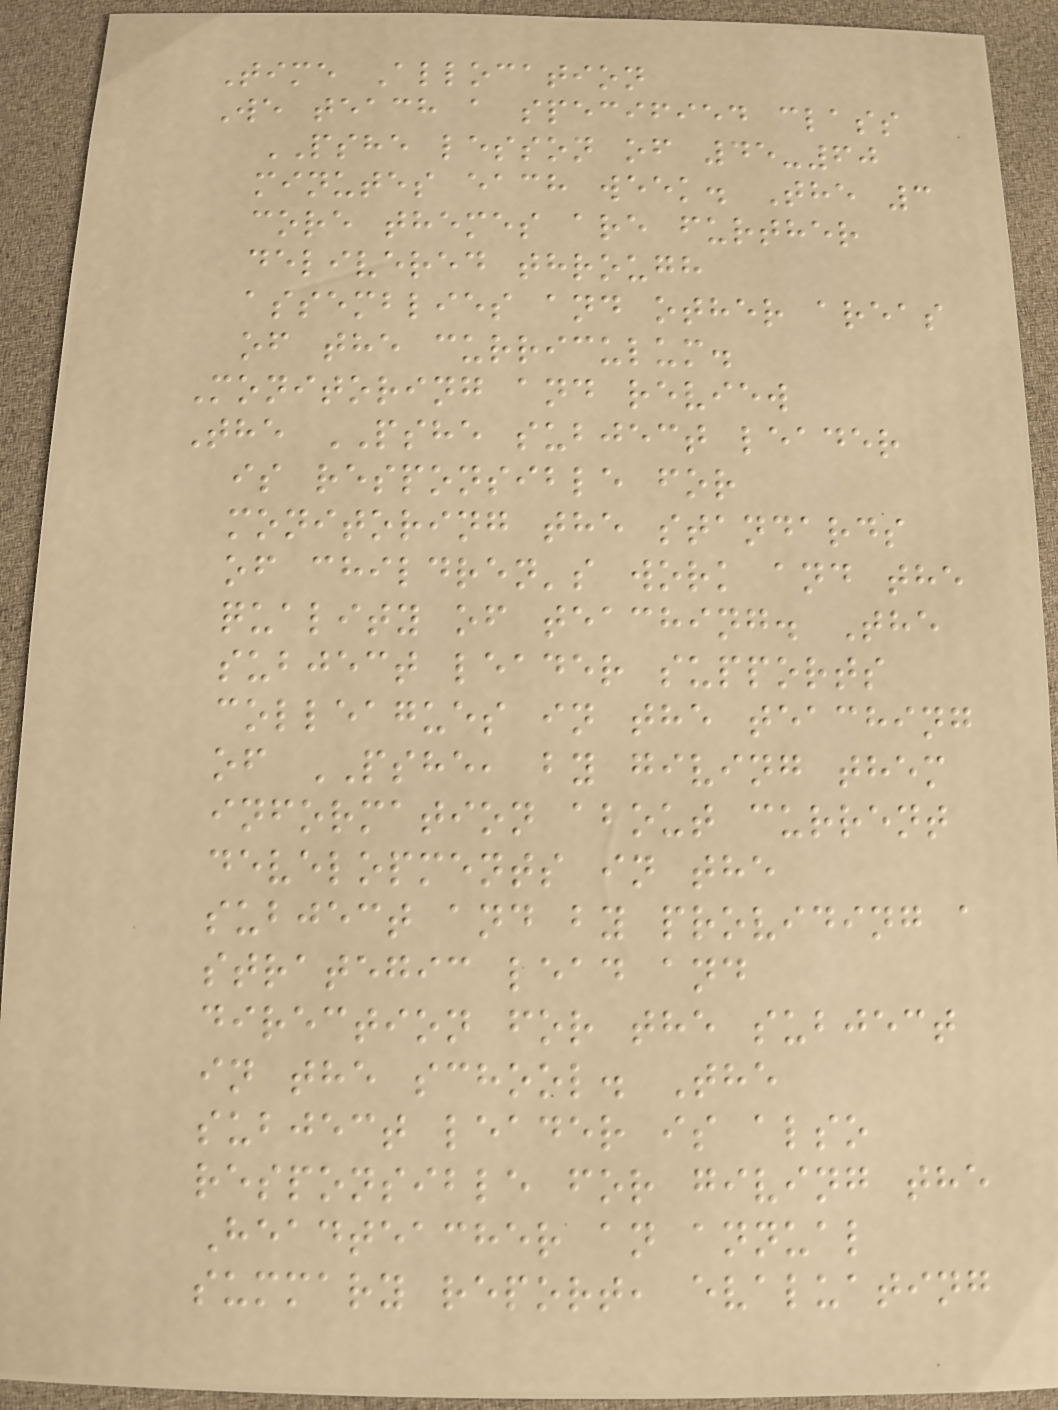Time Allocation
We teach a specified class
PSHE lesson of 45-60
minutes each week. The 3
core themes are further
delivered through
assemblies and other areas
of the curriculum.
Monitoring and review
The PSHE subject leader
is responsible for
monitoring the standards
of children's work and the
quality of teaching. The
subject leader supports
colleagues in the teaching
of PSHE, by giving them
information about current
developments in the
subject and by providing a
strategic lead and
direction for the subject
in the school. The
subject leader is also
responsible for giving the
Headteacher an annual
summary report, evaluating
